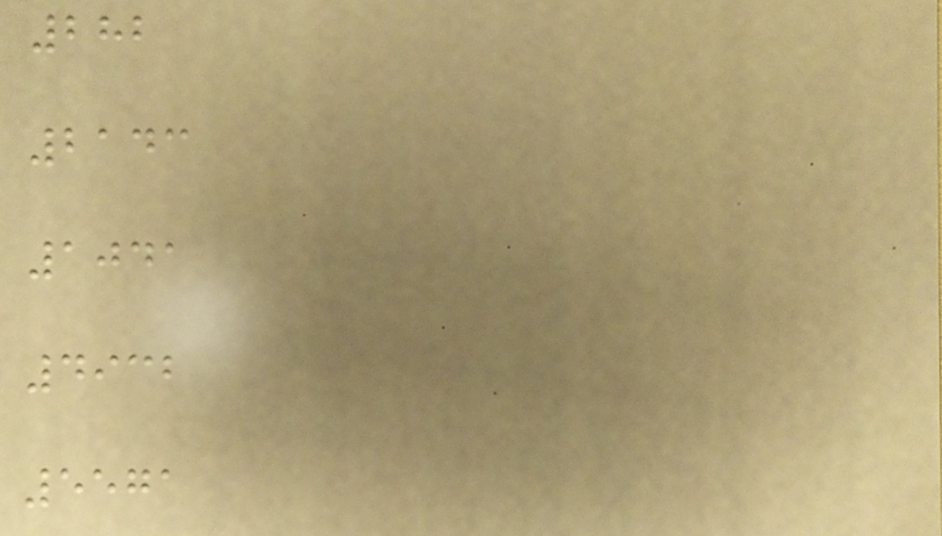282
2143
1041
4932
5571
